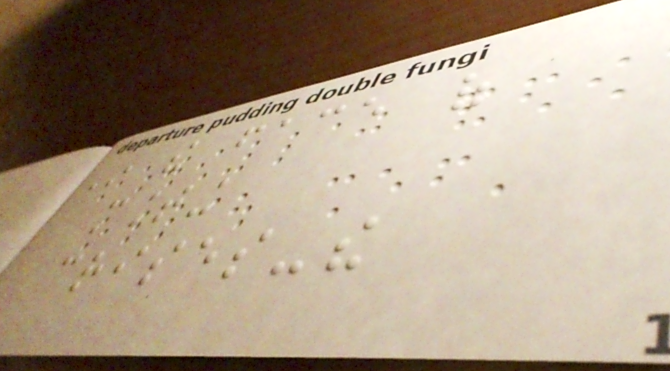In the face of
mounting
crises-the
